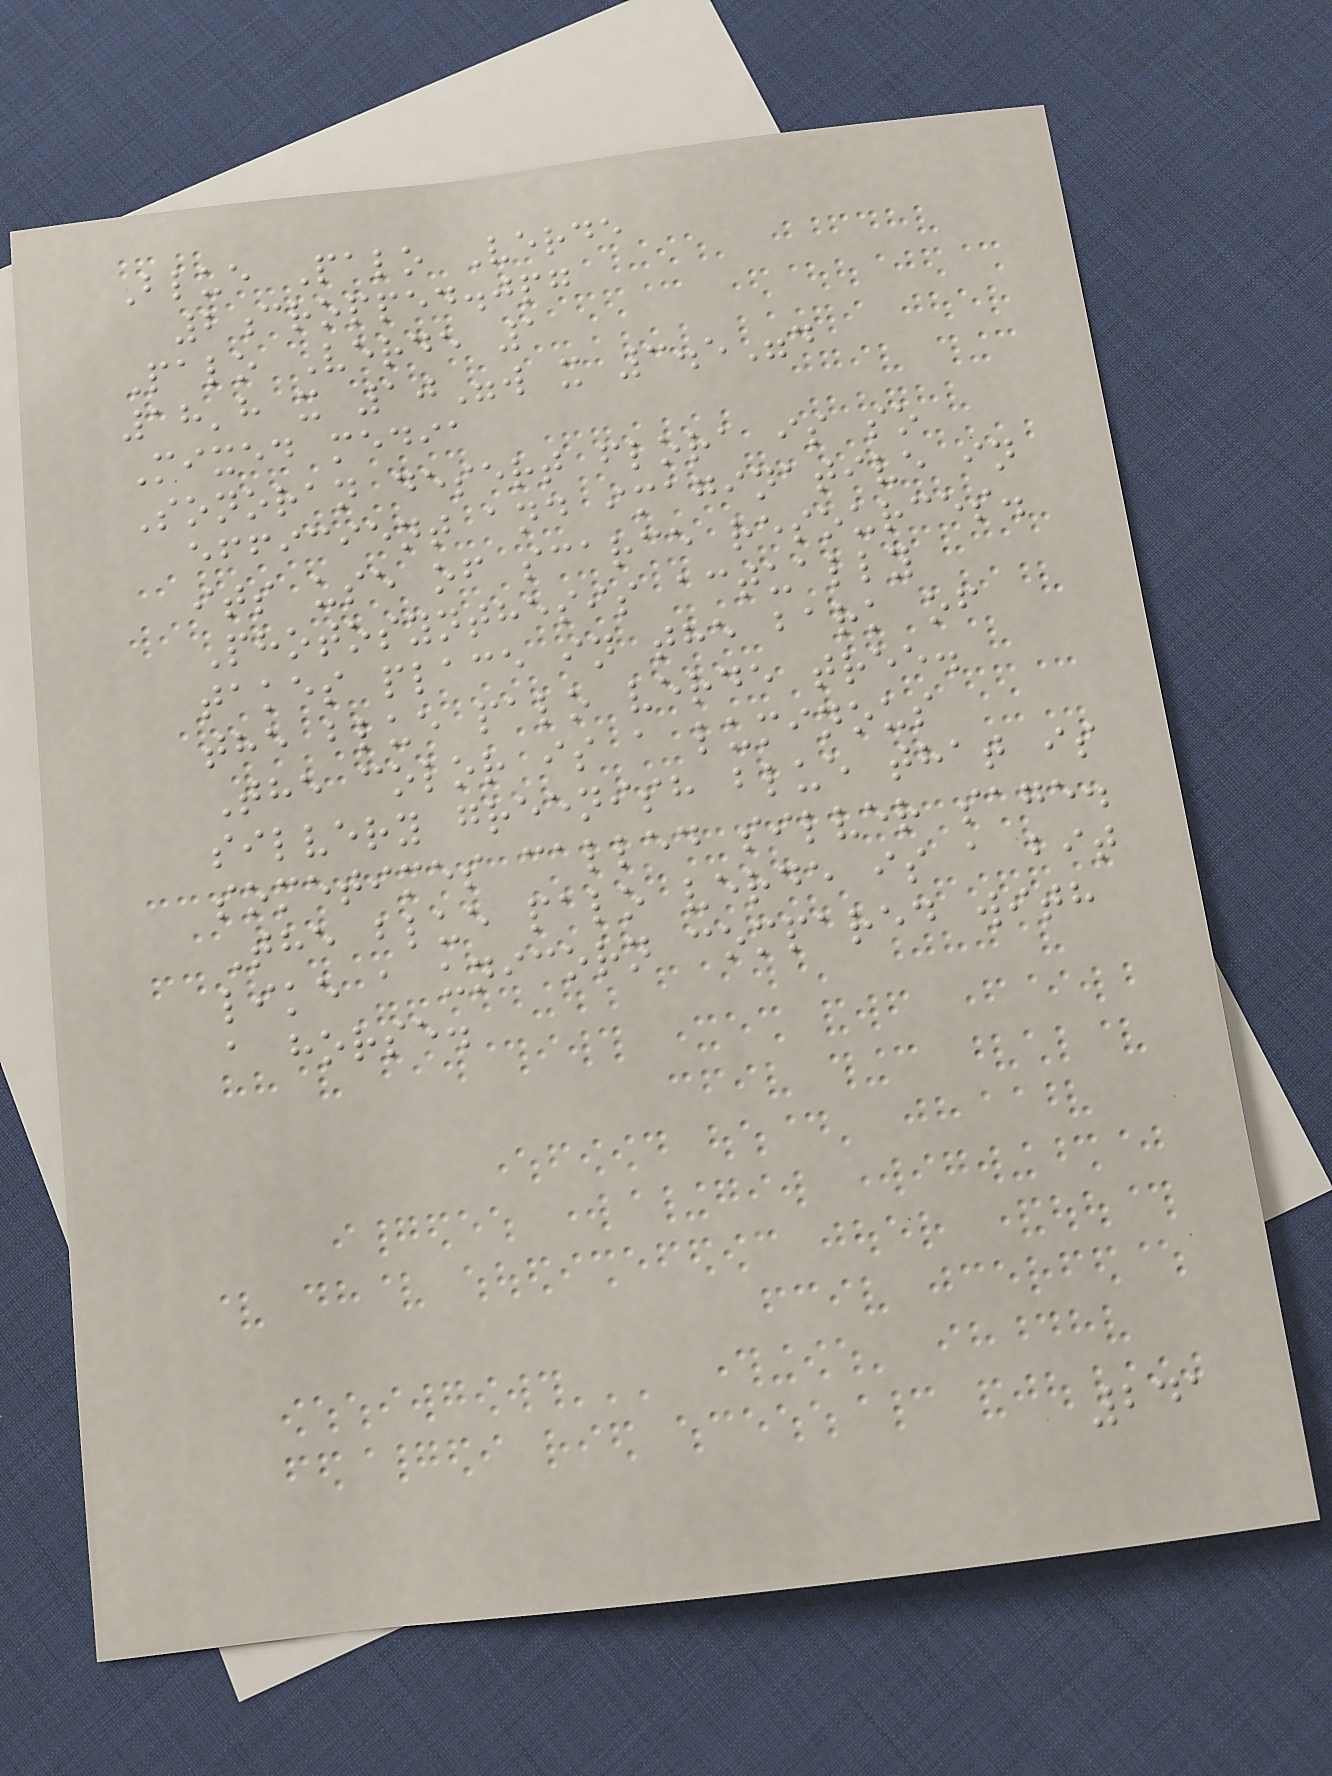Blue Palo Verde
2cropped.jpg
Palo Verde 1
18'h x 10"w x 3.5"d
Mixed media
Sonoran desert flora is so
efficient and imaginative in
its use of scarce resources.
Photosynthesis actually
takes place in the bark of
the blue palo verde tree.
The color is a luminous
silvery greenish blue that is
sometimes called silver sage.
The blue palo verde is a bit
like a unicorn compared with
a horse.
241
